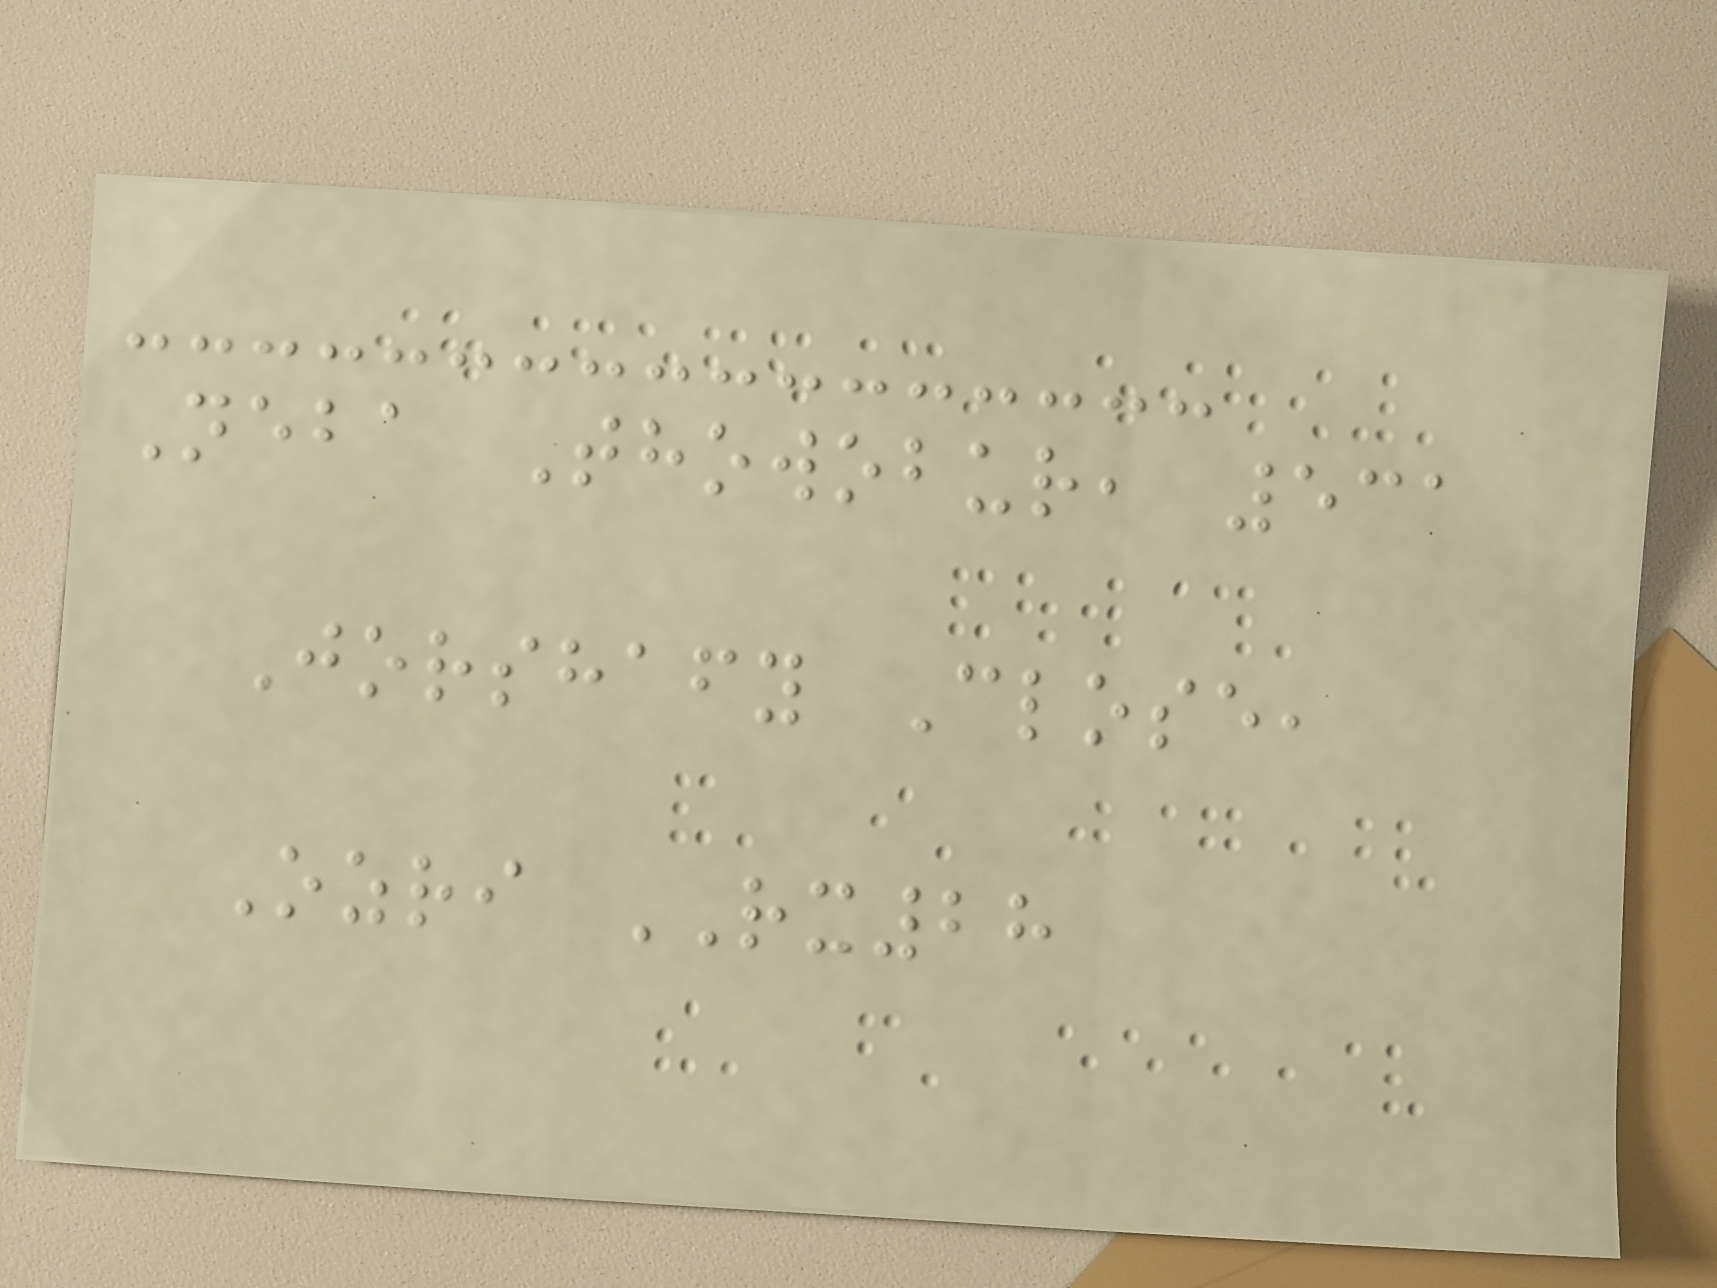Neba Thowobur, 531
Jorshafy Close,
Ozri RX28
